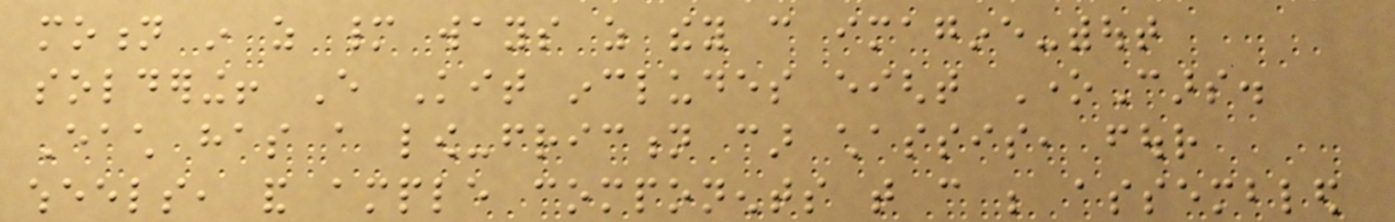motion in as many ways as they can imagine-without
soldering! Every Kit includes eight OneCars.
Each has a low-friction car chassis, four
wheels, and ample components that can be assembled
